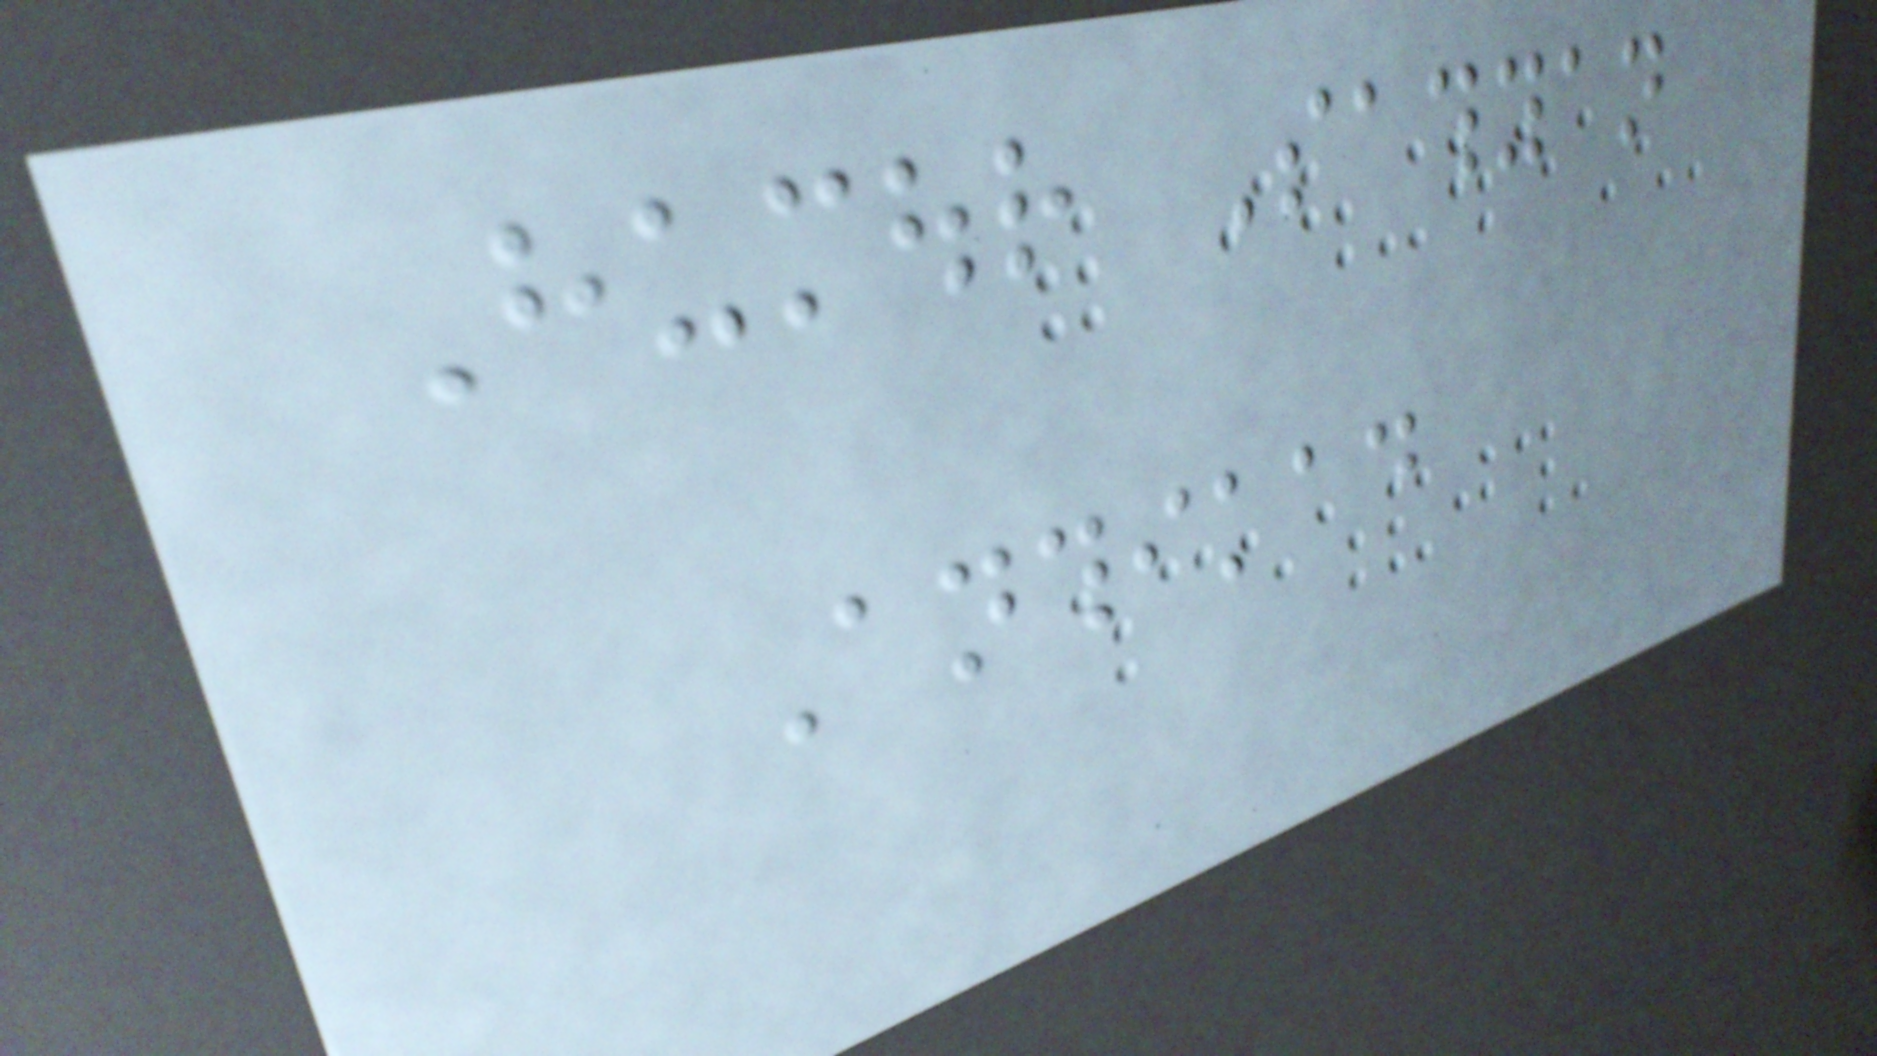Humour Sathyan
Anthikad
